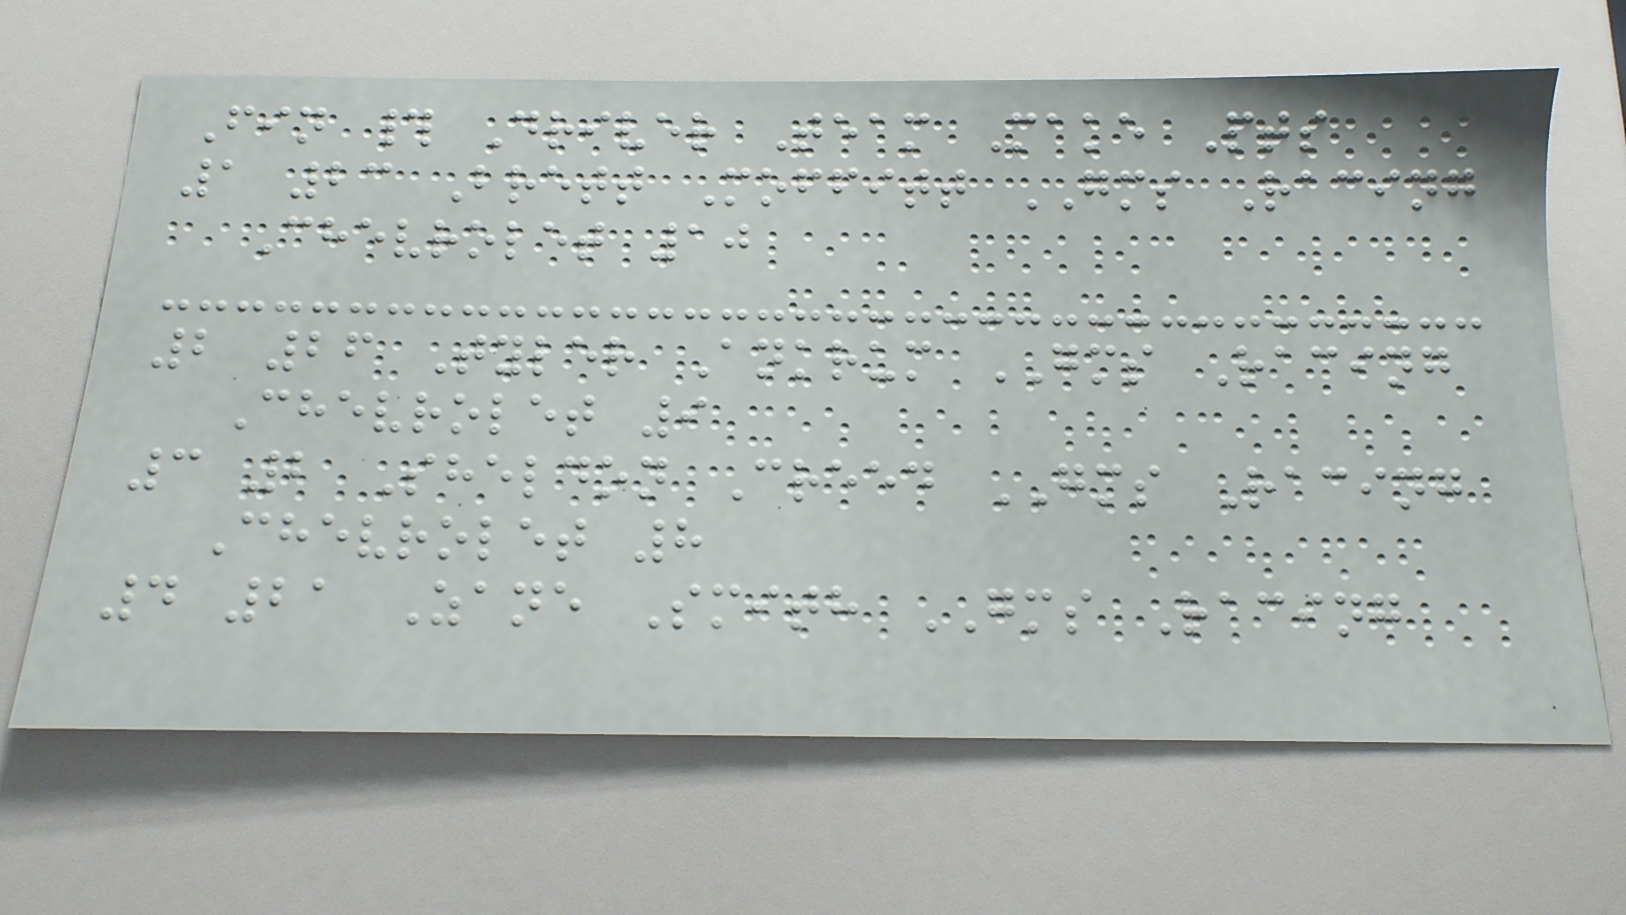Fin # Driver Team Make Pts
1 23 Brett Moffitt GMS Racing
Chevrolet 10
2 26 Tyler Ankrum GMS Racing
Chevrolet 9
3 2 Sheldon Creed GMS Racing
Chevrolet 8
4 21 Zane Smith GMS Racing
